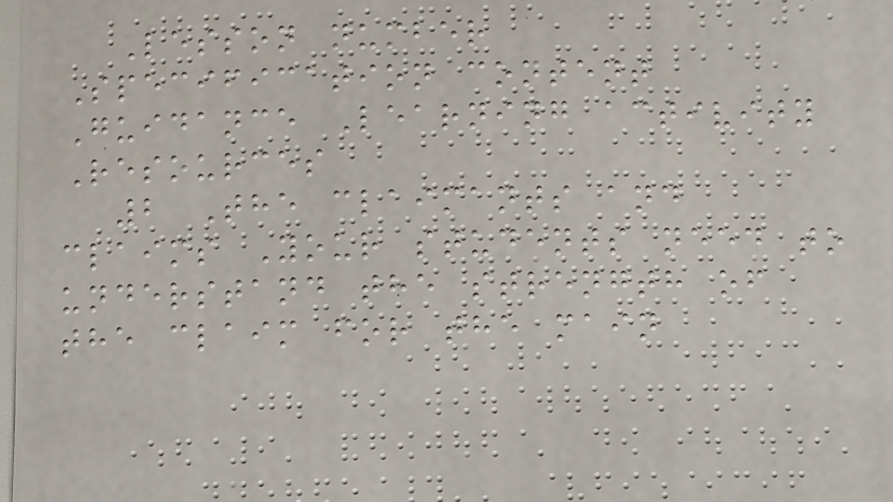Lesson number
Specification content
Guidance Learning activity
Resources
2 The claimants and
claims Your students need to
understand the strength of
the claim for the main
